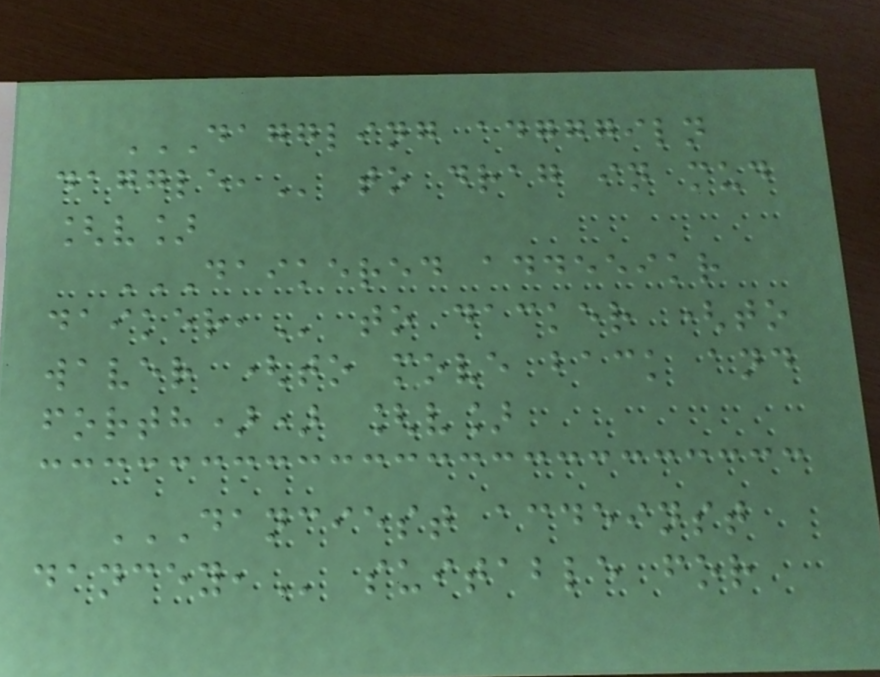DAGGLING ADGGGILN
DAGGLE, to drag in mud
[v]
DAIKERED ADDEEIKR
DAIKER, to dacker (to
waver (to move back and
forth)) [v]
DANCIEST ACDEINST
DANCEY, suitable for
